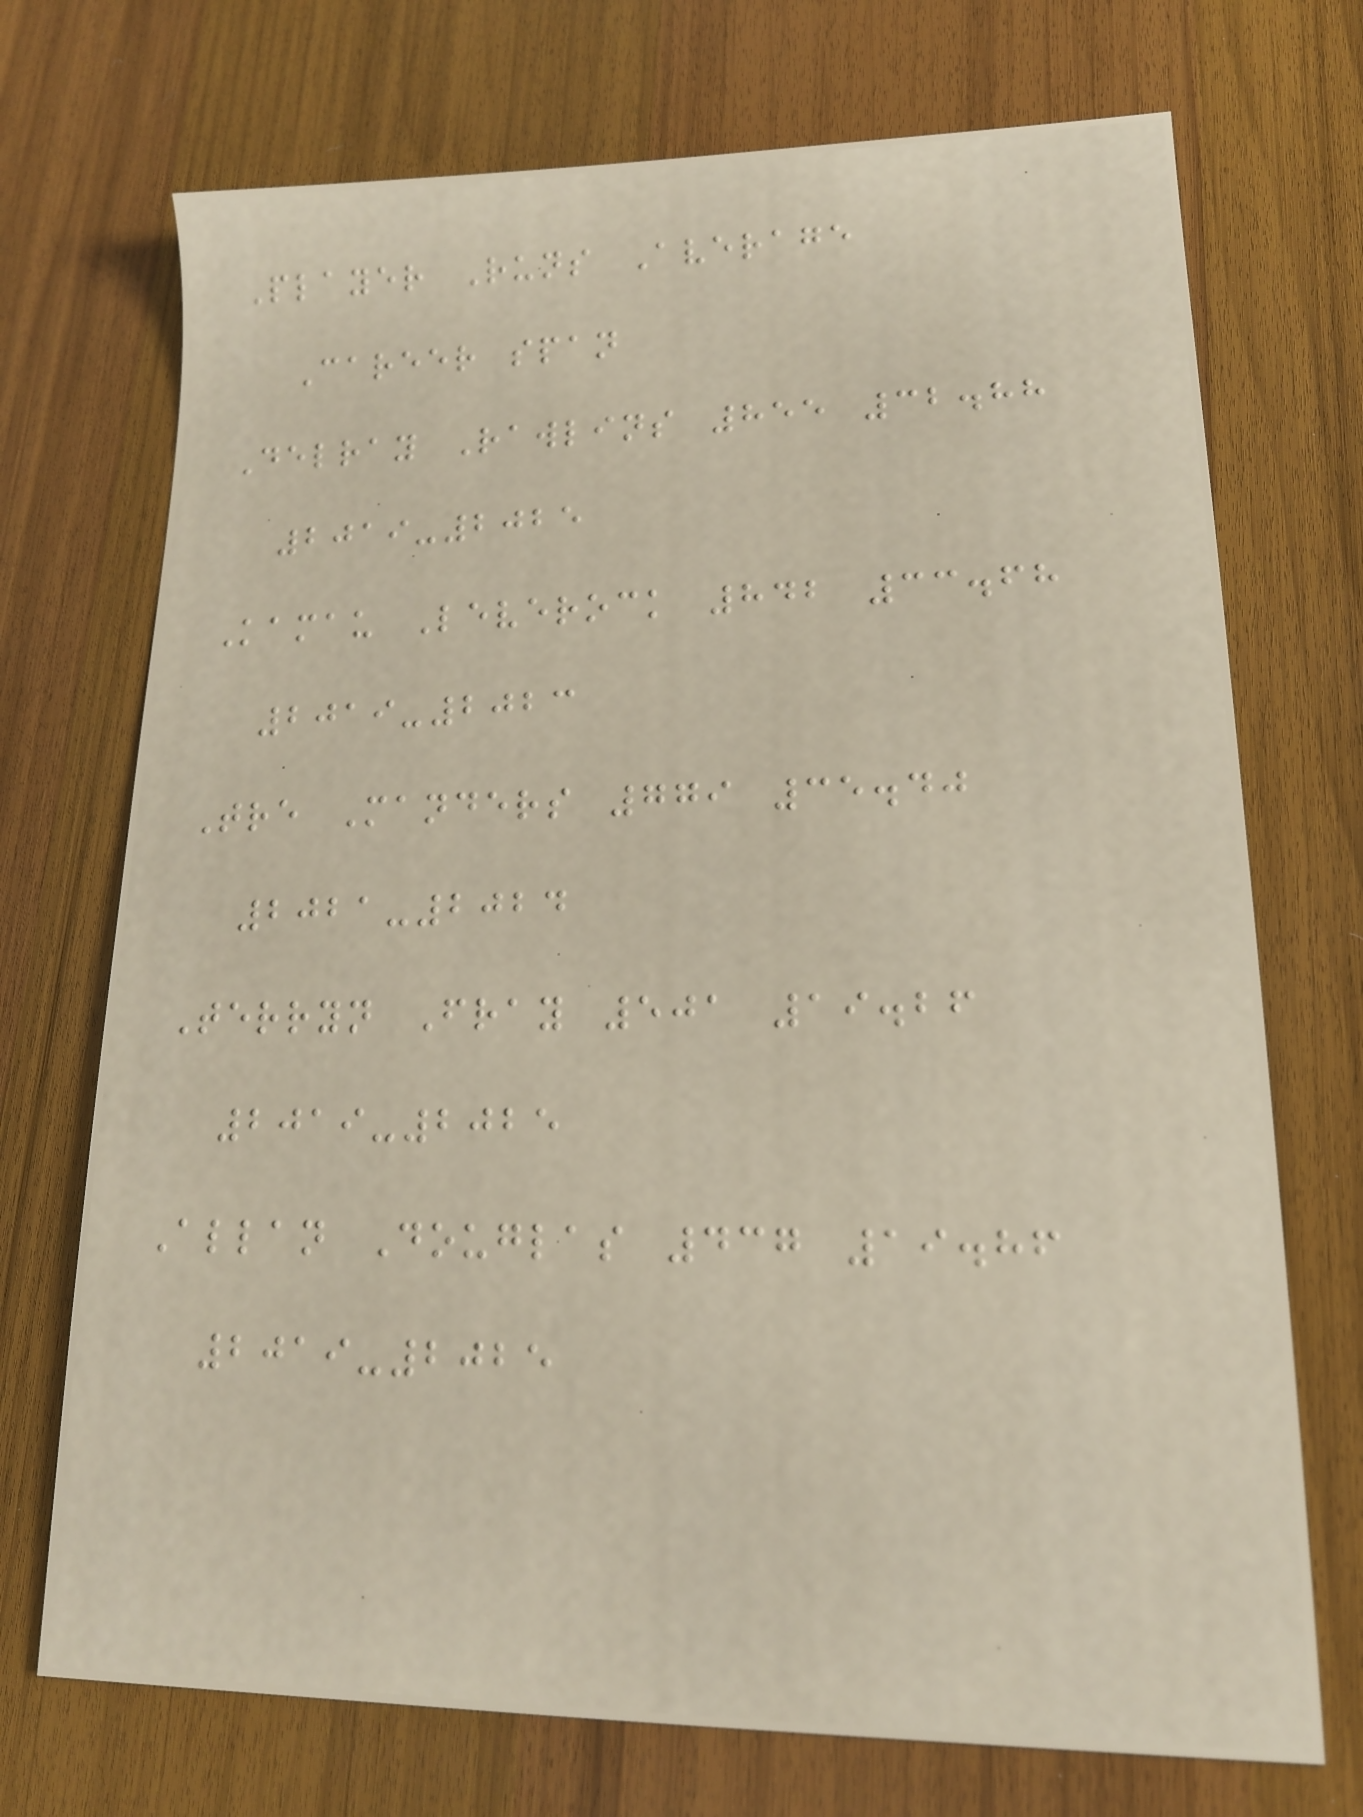Player Runs Average
Career span
Delray Rawlins 855 32.88
2019-2025
Kamau Leverock 842 33.68
2019-2023
Tre Manders 779 35.40
2021-2024
Terryn Fray 501 19.26
2019-2025
Allan Douglas 437 19.86
2019-2025
